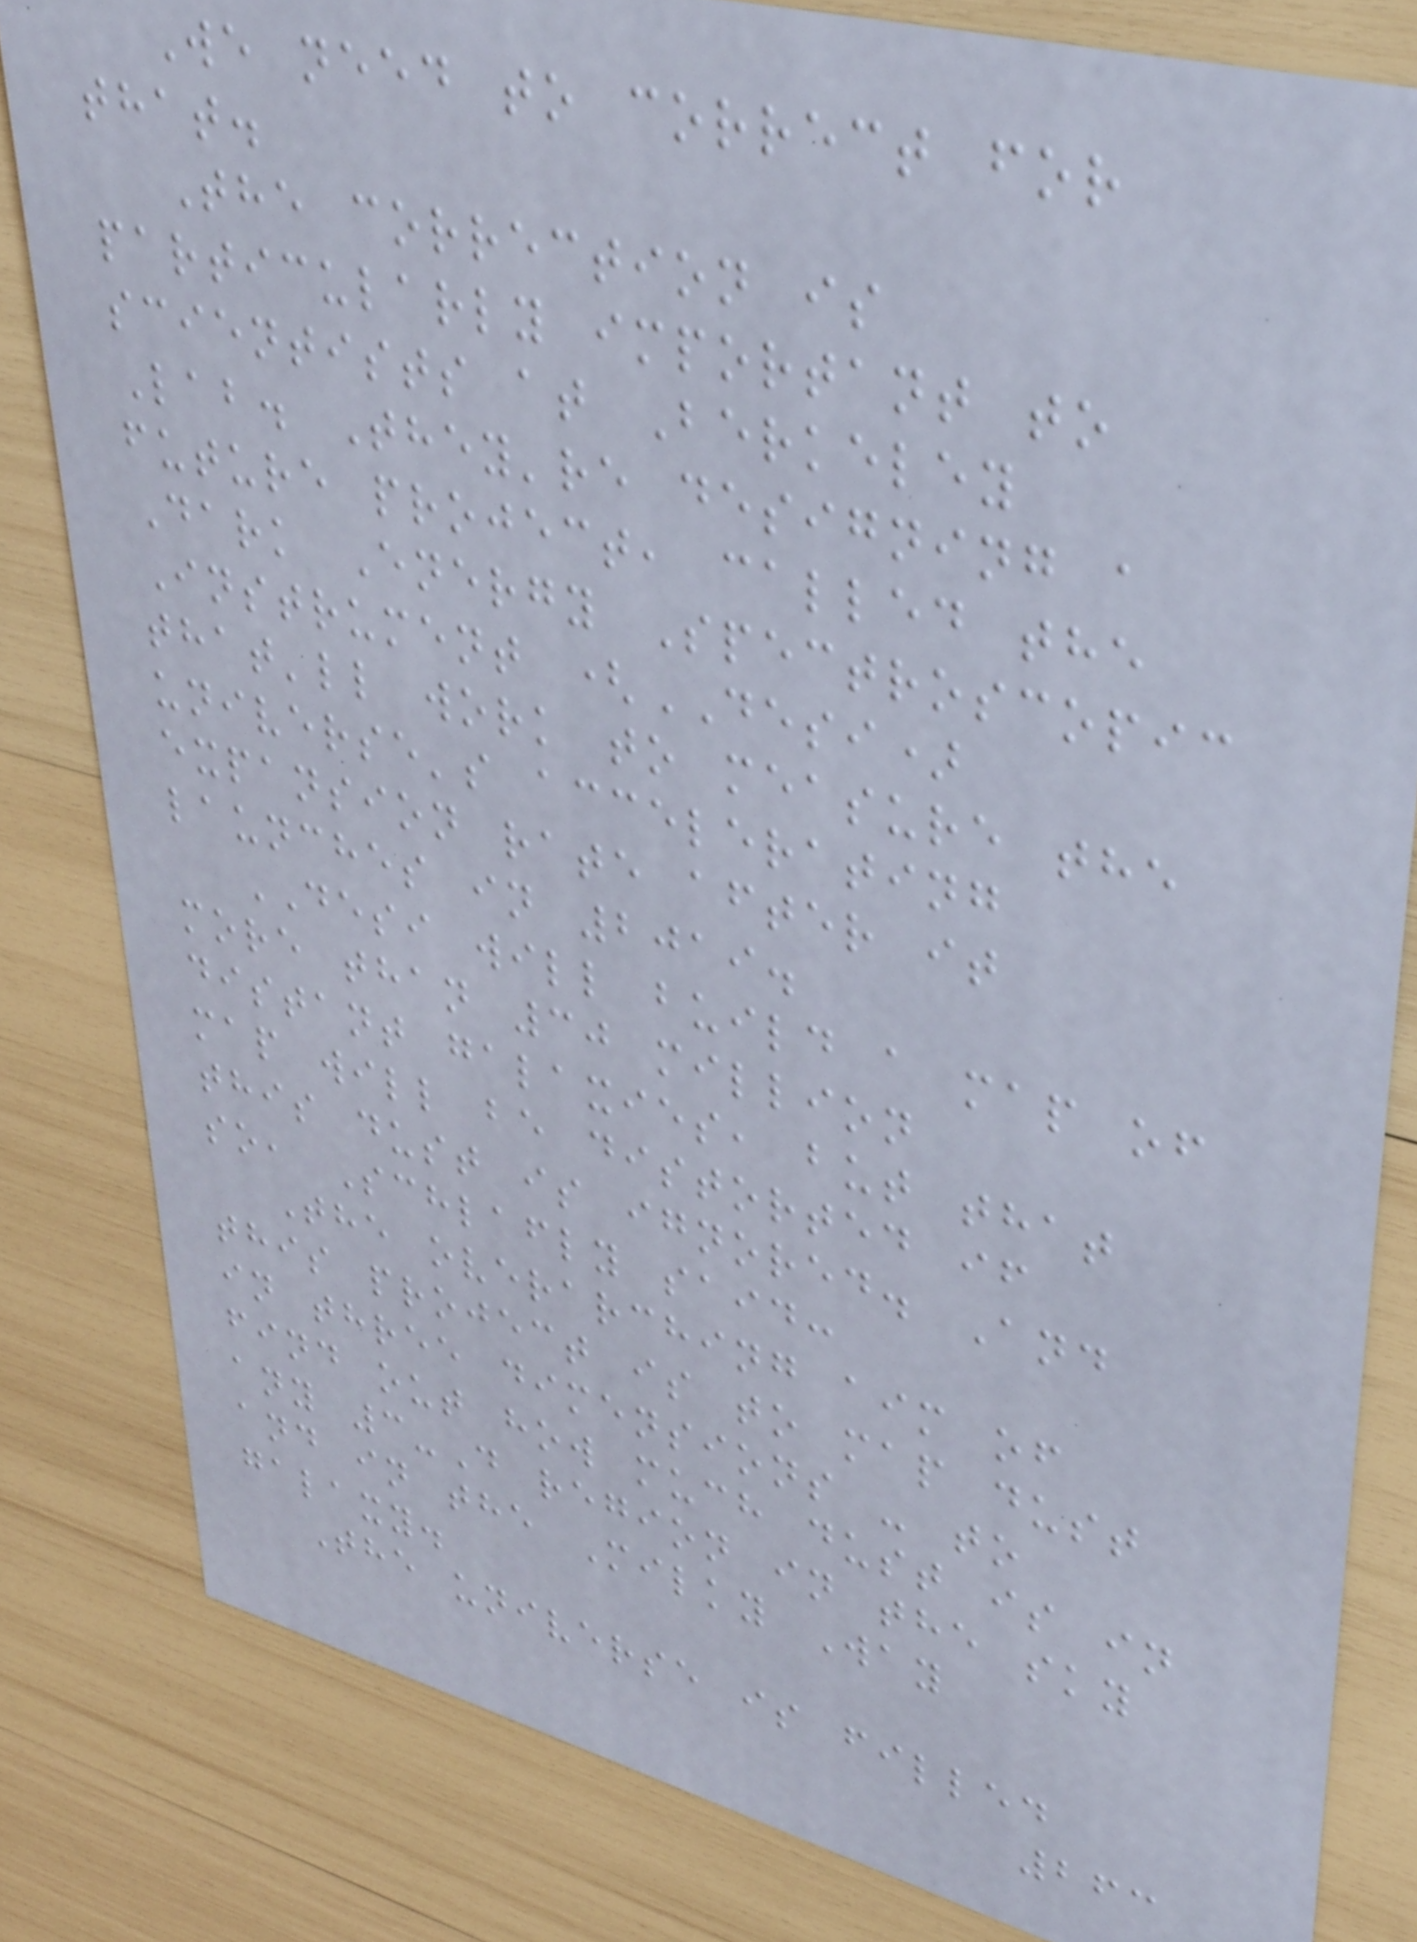We need to correct for
that.
The correction is
particularly important to
scientists at Berkeley
Lab. They're designing a
future project, called the
Dark Energy Spectroscopic
Instrument (DESI)
that'll work to measure the
universe's accelerating
expansion rate after it
launches in 2019.
DESI will build a map of
more than 30 million
distant galaxies, but that
map will be distorted if
this dust is ignored. And
so, Schlafly said:
The overarching aim of
this project is to map dust
in three dimensions - to
find out how much dust is in
any 3-D region in the sky
and in the Milky Way
galaxy.
The universe is filled
263
